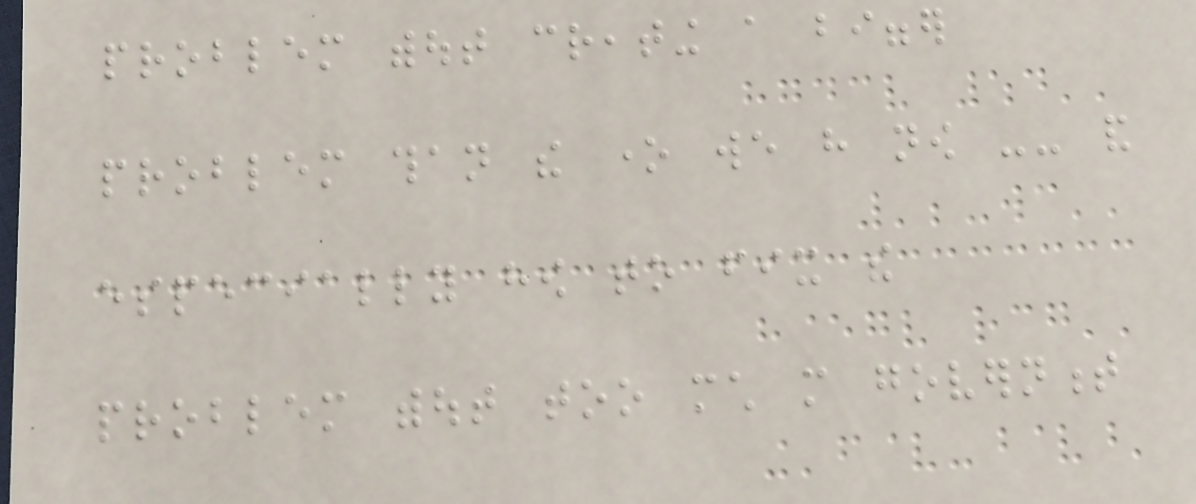problem without creating a bigger
problem than the one we have now -- and
especially how to fix the
problem without too much more government
